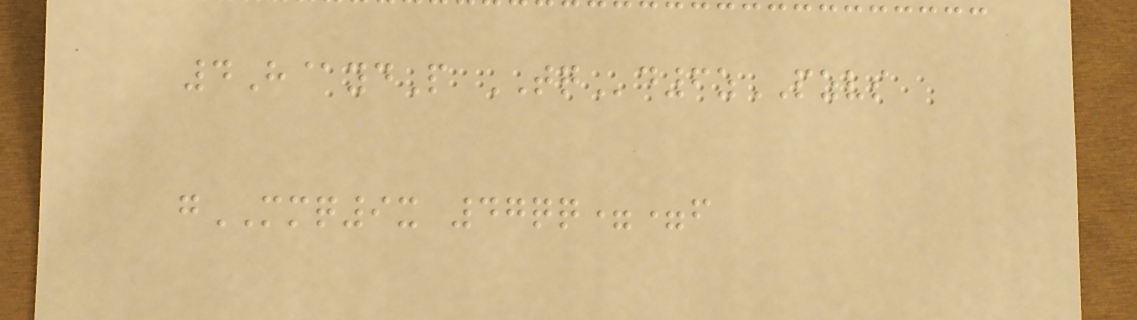4H@ydP TQd6zPZVS
gMMQ9x 47qq==f
